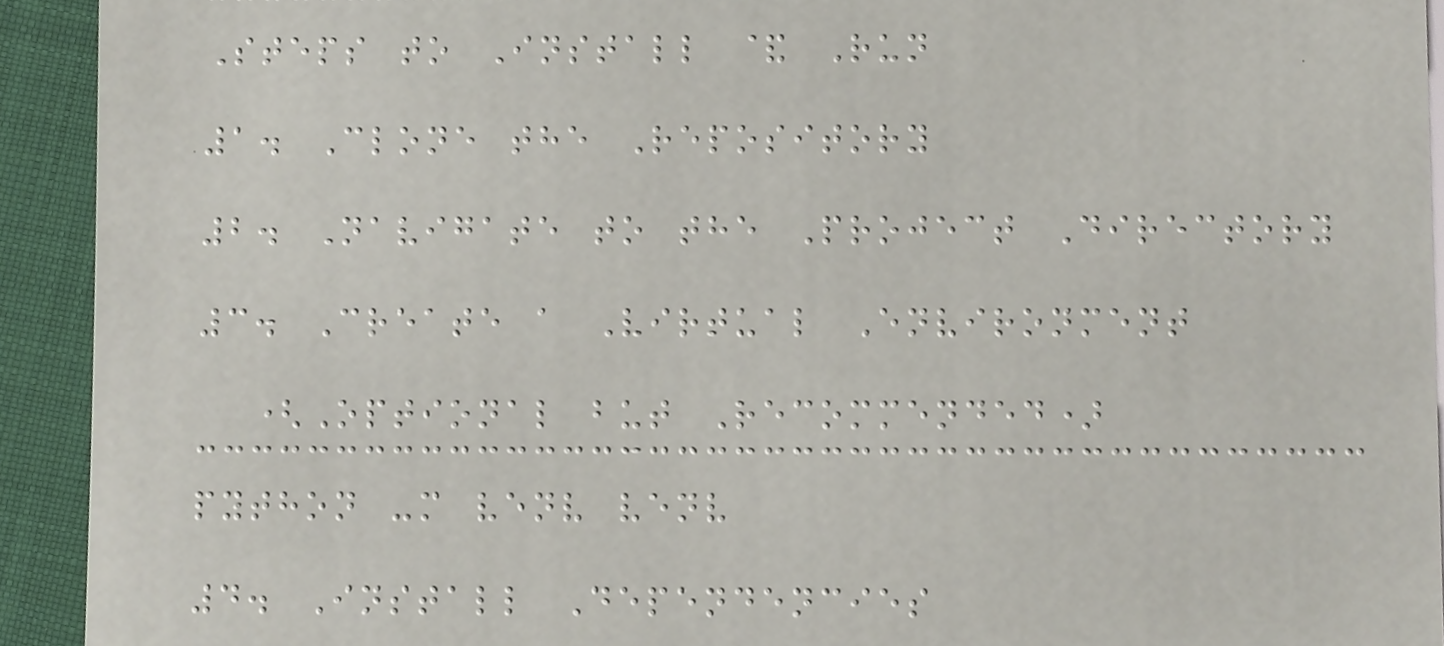Steps to Install & Run
1. Clone the Repository
2. Navigate to the Project Directory
3. Create a Virtual Environment
(Optional but Recommended)
python -m venv venv
4. Install Dependencies
